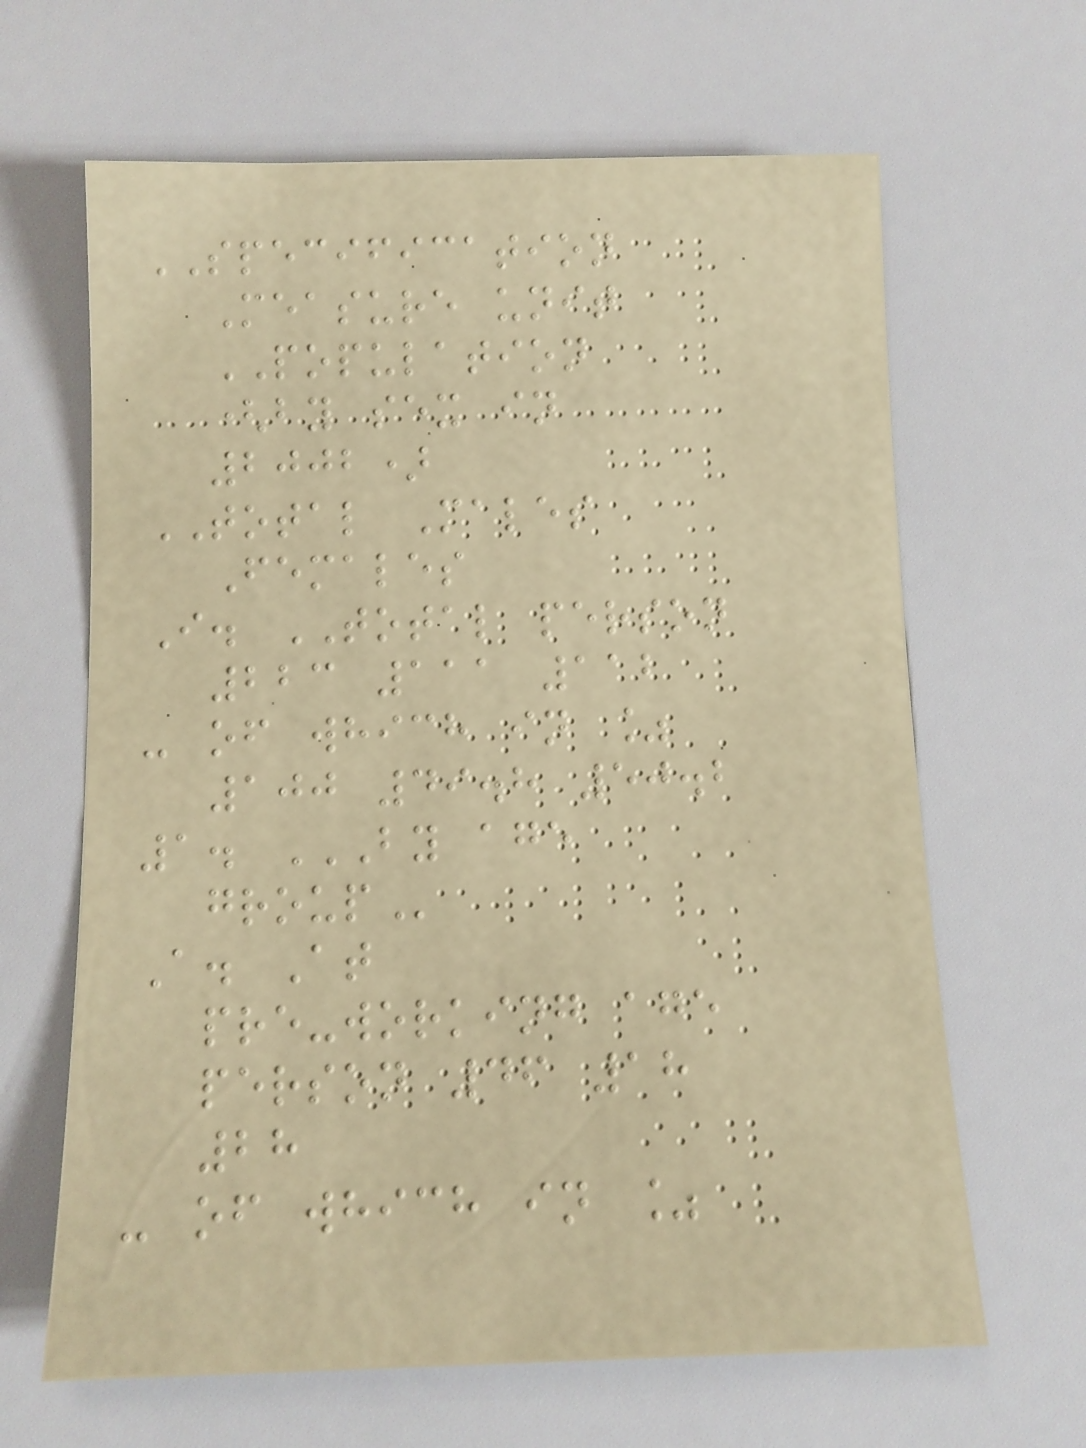SPECIFICATION
Measure unit
POPULATION
(by sex in
2002)
TOTAL Males
Females
I. TOTAL person
223 111 112
- of which in %
100 49.8 50.2
1. BY AGE
GROUP
A. At
pre-working age
person 46 18
28
- of which in %
